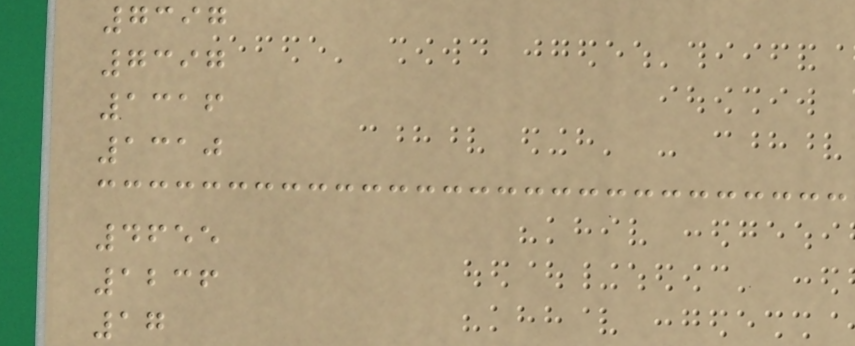7397
7397
1316
1310
4655
1236
17
